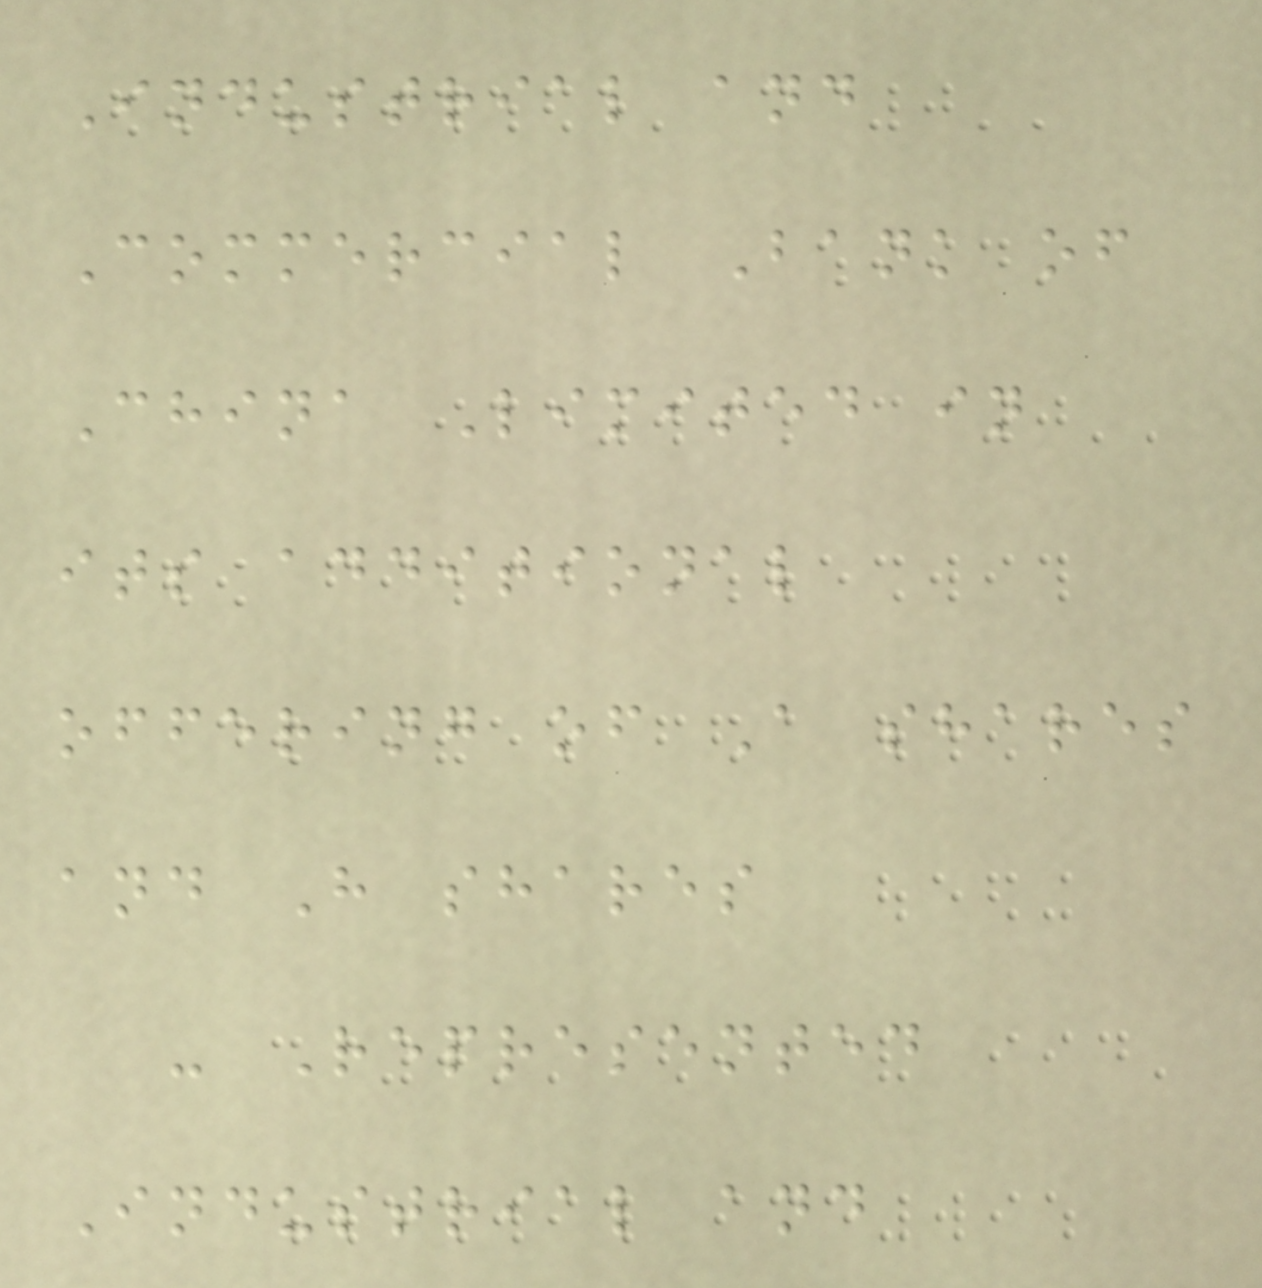Industrial and
Commercial Bank of
China Limited in
its additional
offering of A shares
and H shares
- Represented
Industrial and
